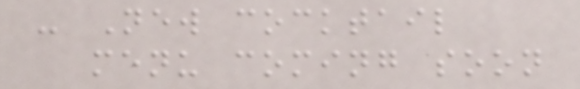- New cocktail
menu coming soon
